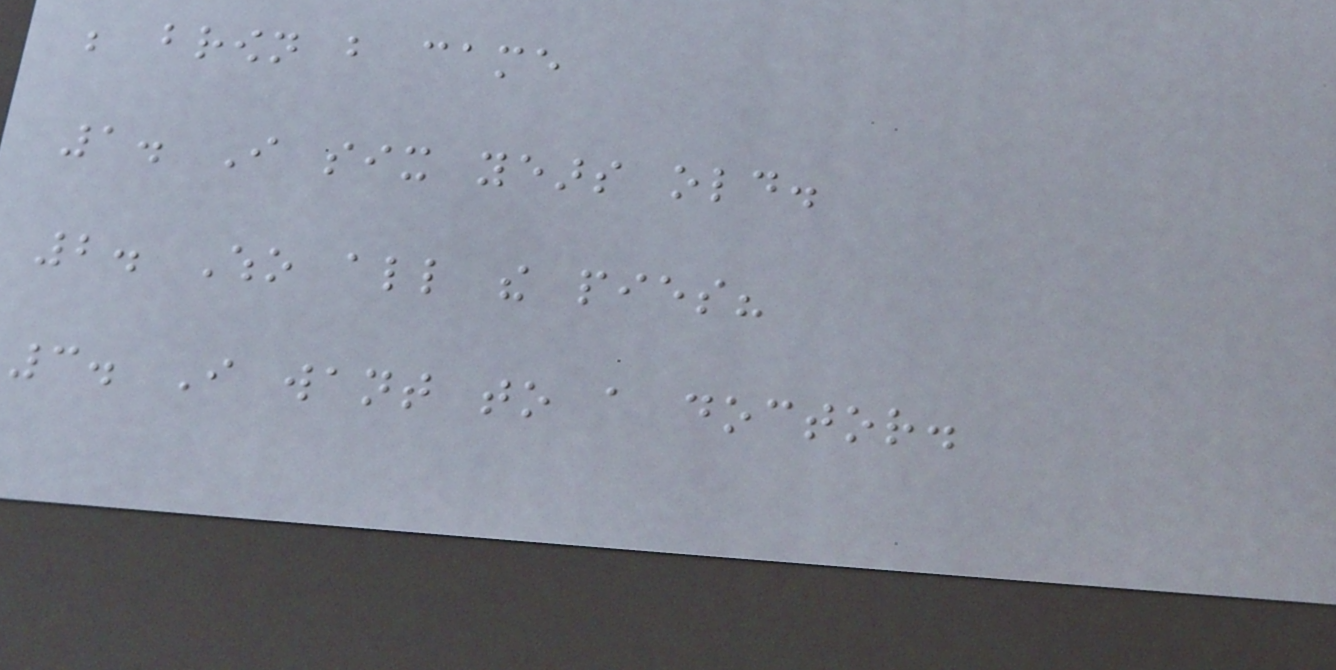be brown but came
1. I six years old.
2. Who all the pies?
3. I want to a doctor.
